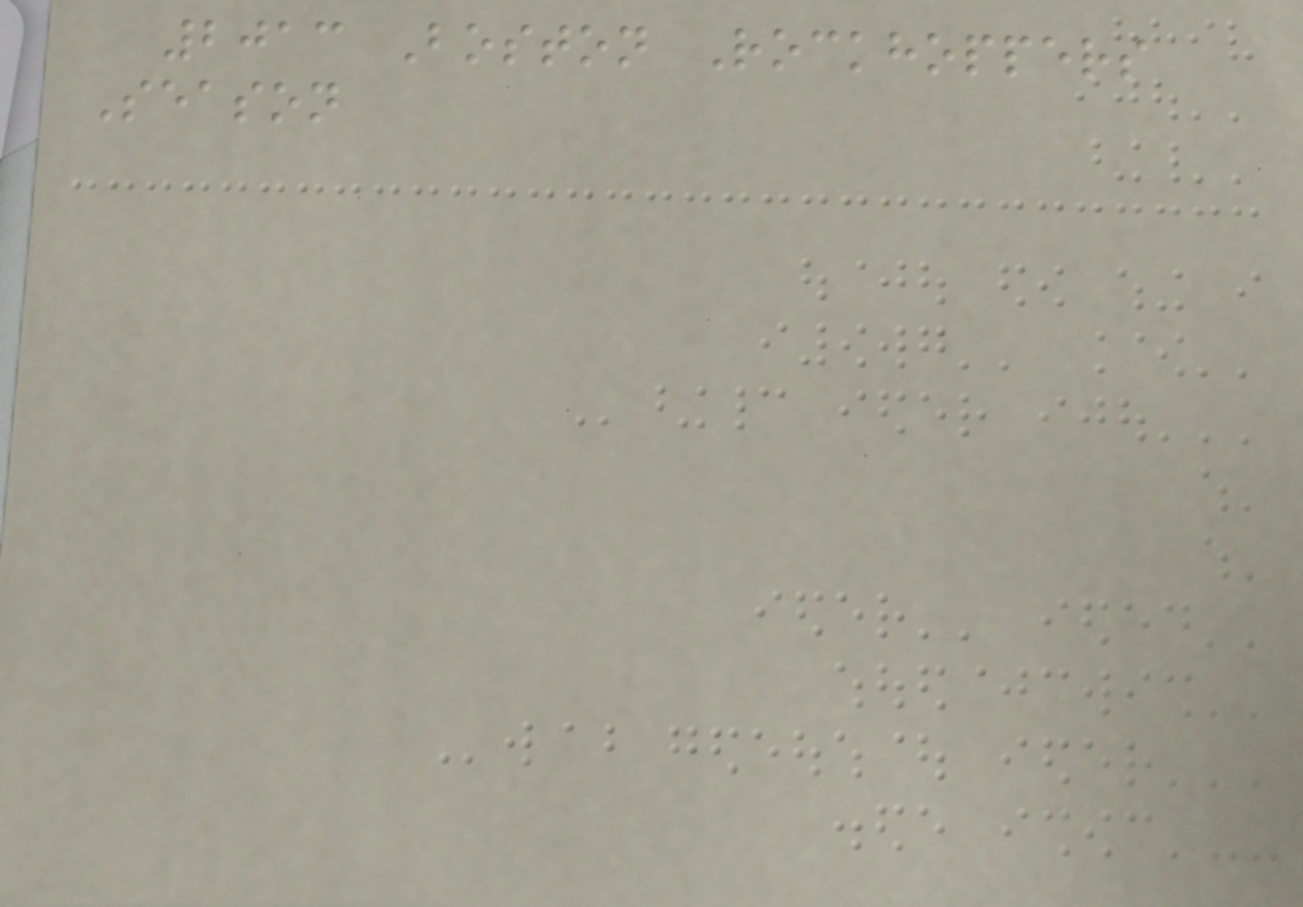2013 Boston Rockhoppers
Season
